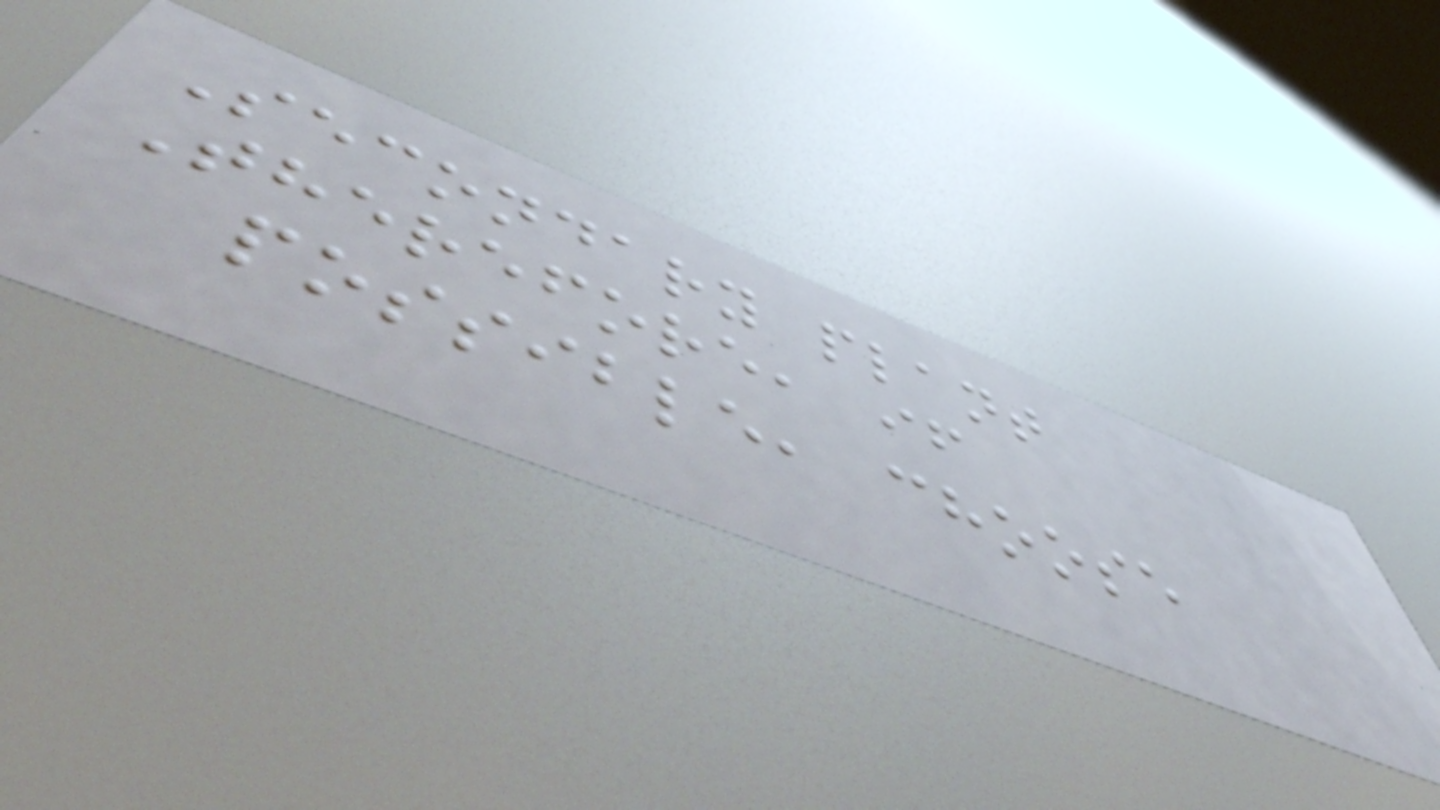Secondary plant
Therefore, if
possible, choose
